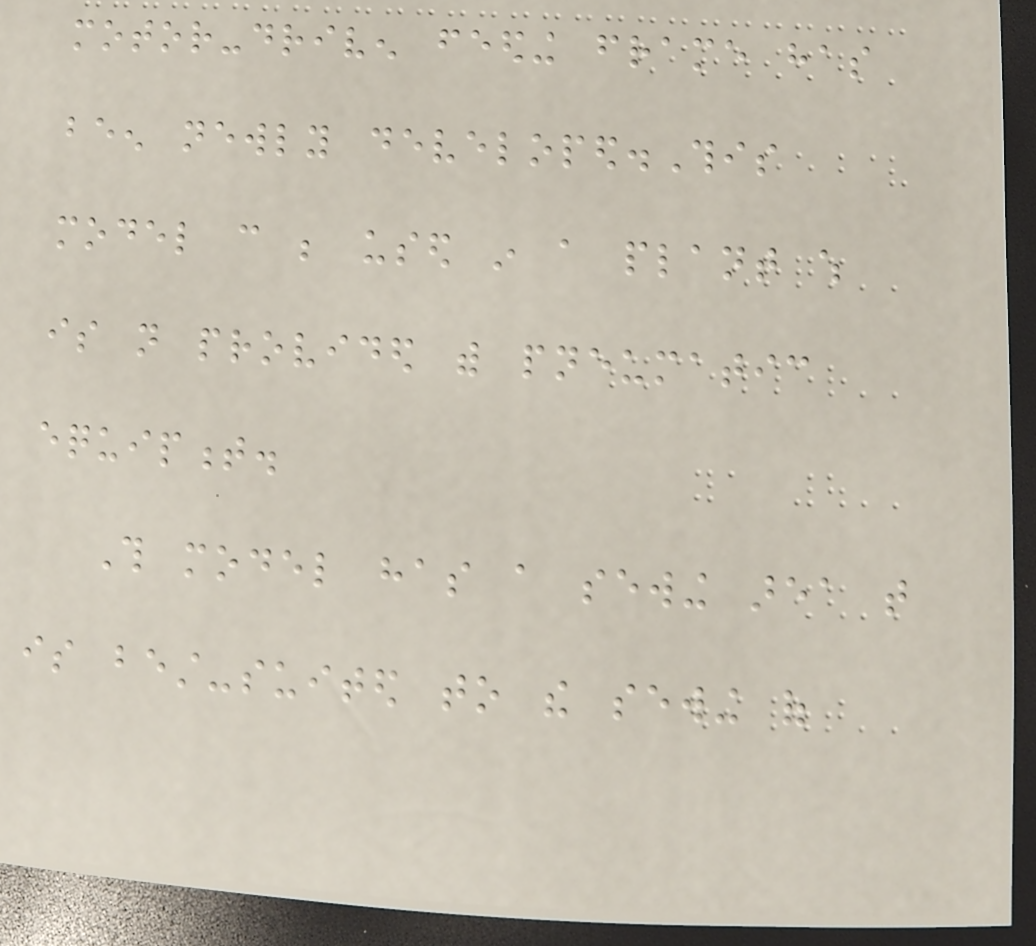motor-driven feeding frame has
been newly developed.This
model can be used in a plant which
is not provided with pneumatic
equipment.
This model has a sewing area that
is best-suited to the sewing of
